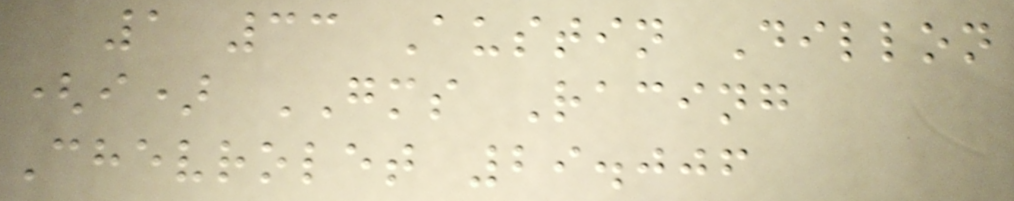1 33 Austin Dillon
(i) GMS Racing
Chevrolet 29.006
